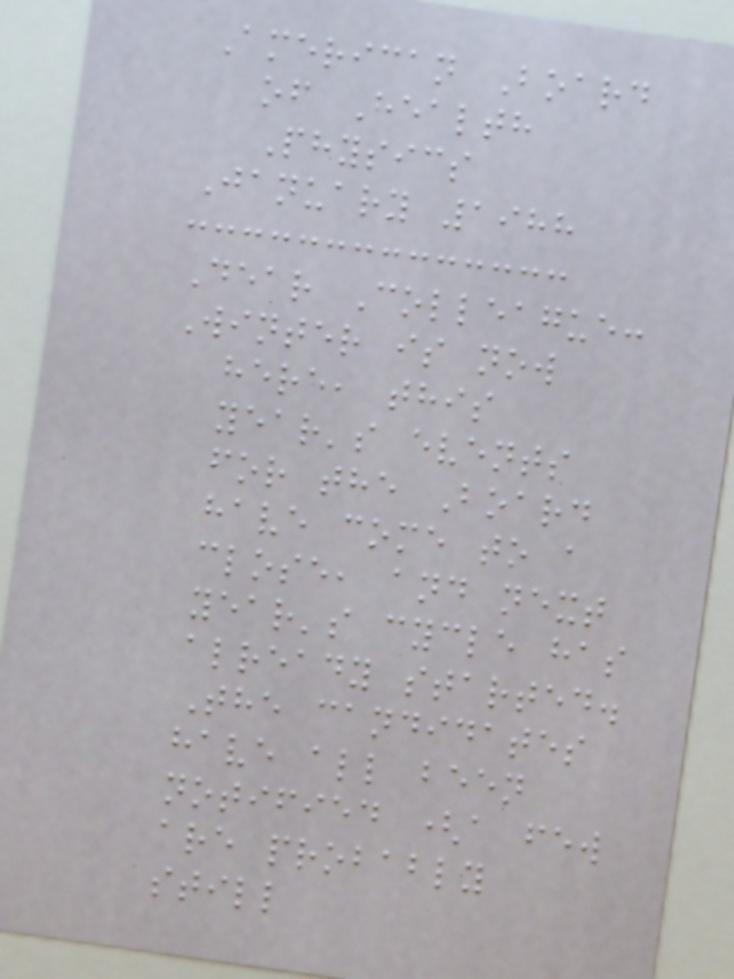American Board
of Health
Physics
January 1988
Dear Colleague:
Winter is now
here, this
year's events
for the Board
have come to a
close, and next
year's cycle has
already started.
The candidates
have all been
notified (a few
are probably
still
